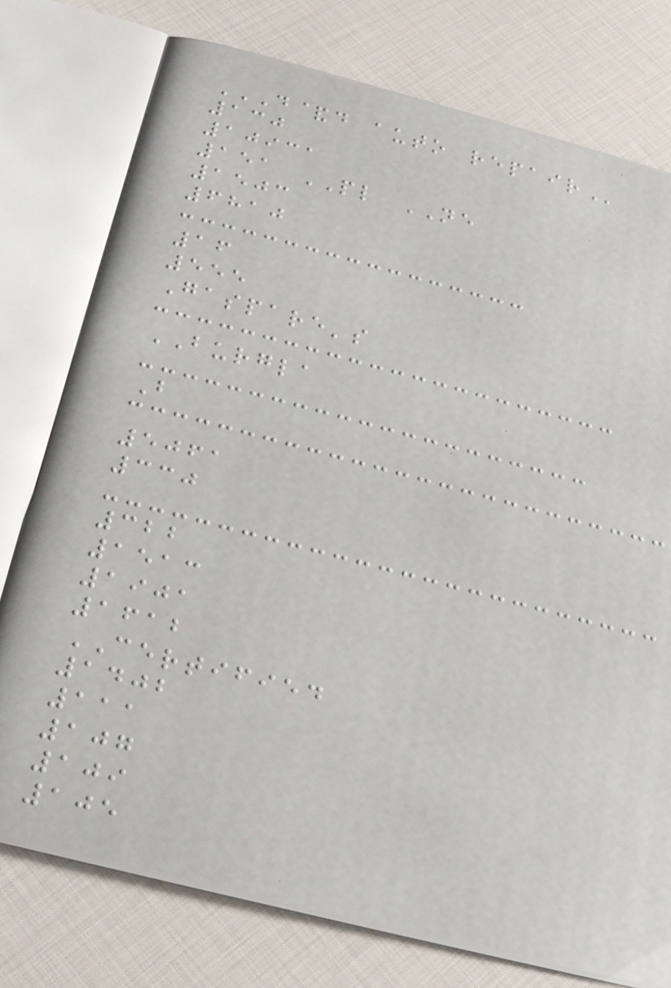D&D AUTO REPAIR
130
10931
151 PL NE
1503
6810
16
555
Gaspare's
BURGLA
B
5061
330
322
1513
1901
1612
CERTIFIED
1402
111
107
109
105
